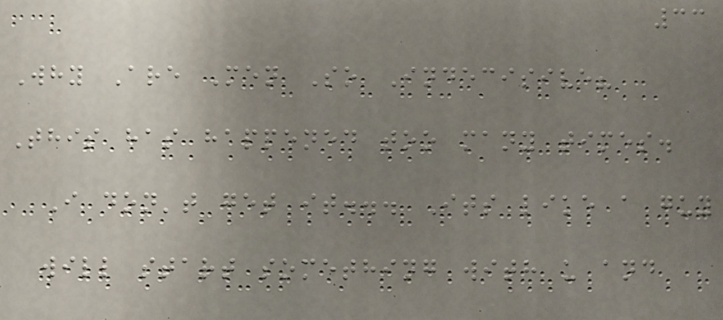33
Why Are Men So Indecisive?
This has happened too many times.
I don't get it... Its like a guy
will start something with u and
